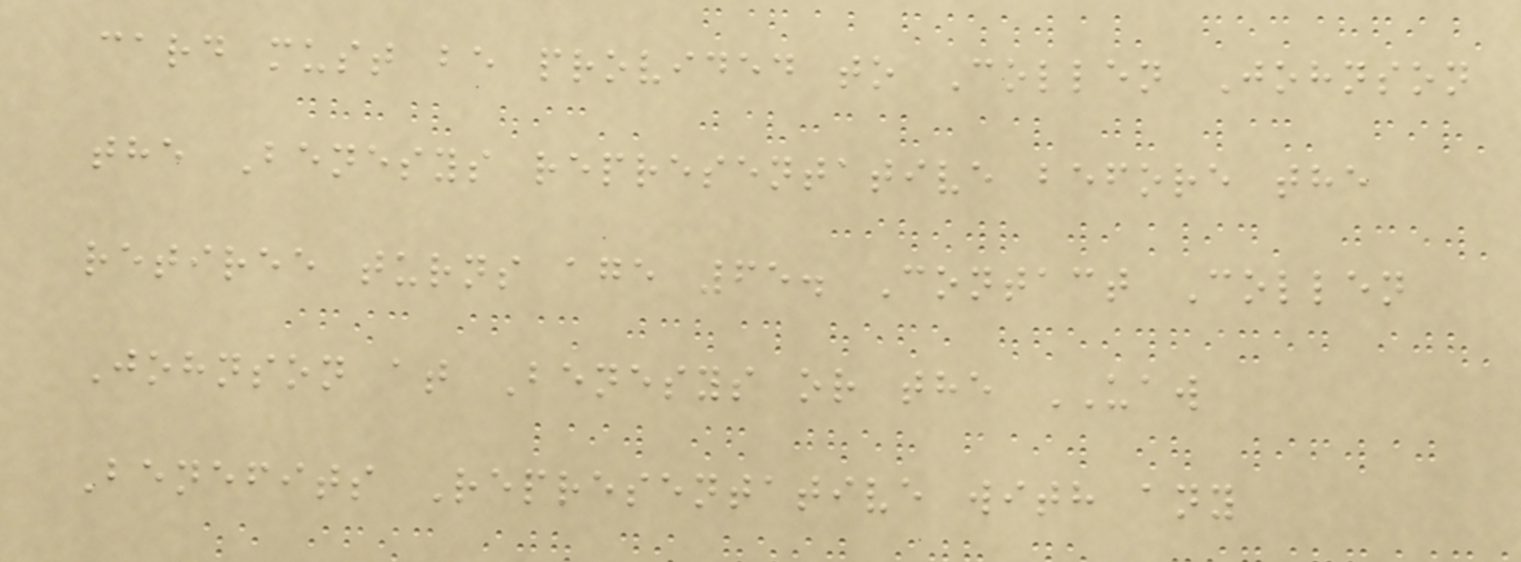card must be provided to Collen Johnson
the Benesys representative before the
retiree turns age 65. Contact Collen
Johnson at Benesys or the UAW
Benefits Representative with any
